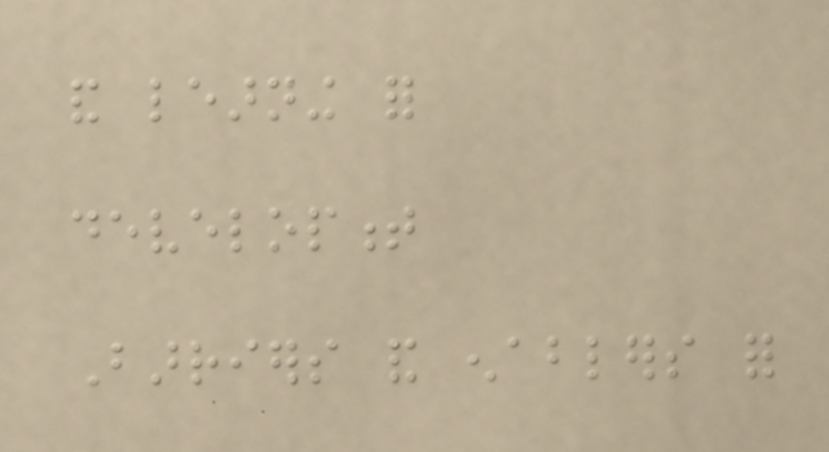and learning for
development
Barriers and enablers for
